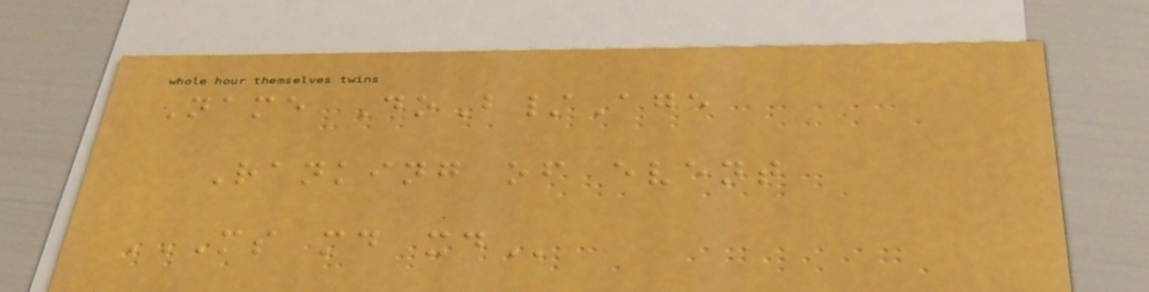Name DoB/Age
Ranking of event
MS MD XD
